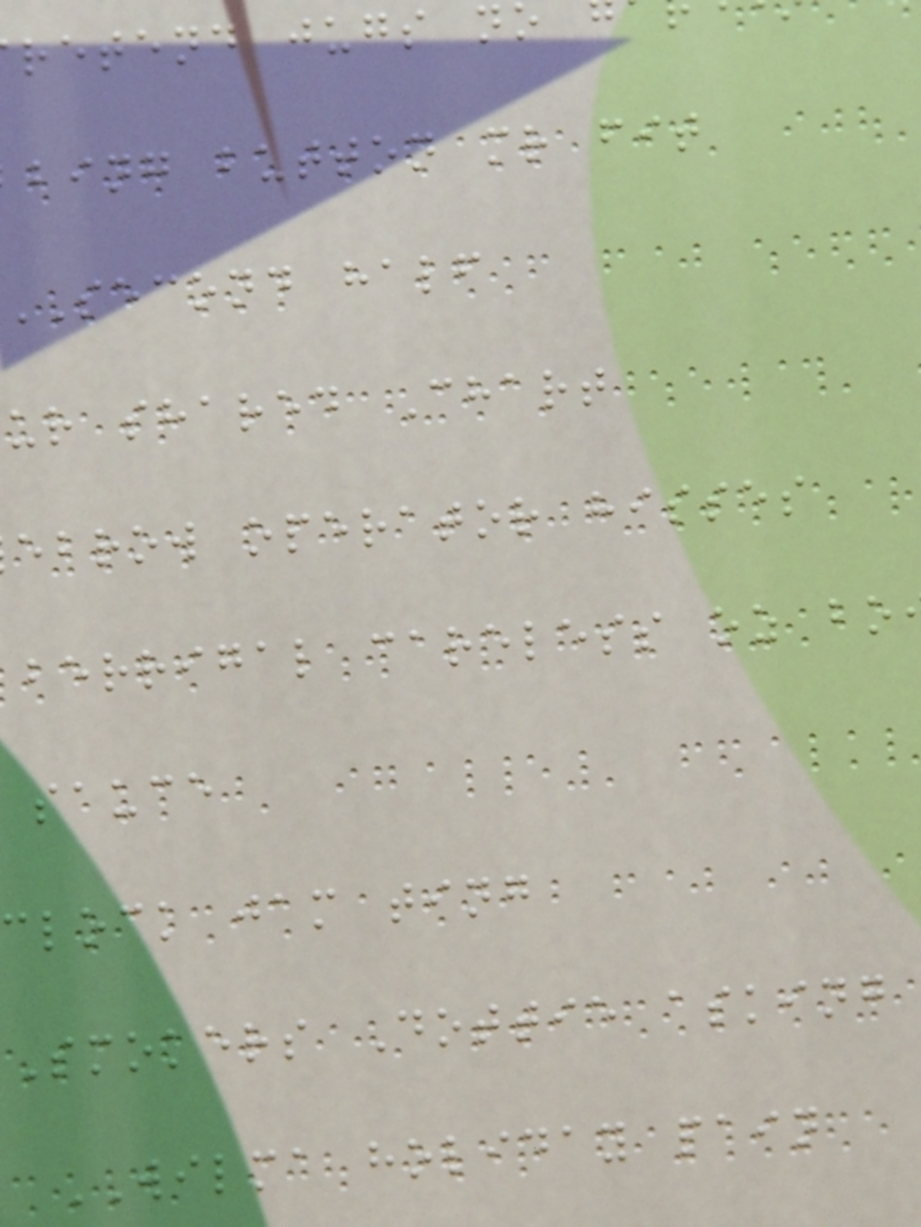retend jugs no
bing button mr fit
second half
ur shared Chart
ebrow operator hisses
berrigal careless oz bo
sauce
clock jam ting
smokers Dottie asking
WILMA holiday pain
